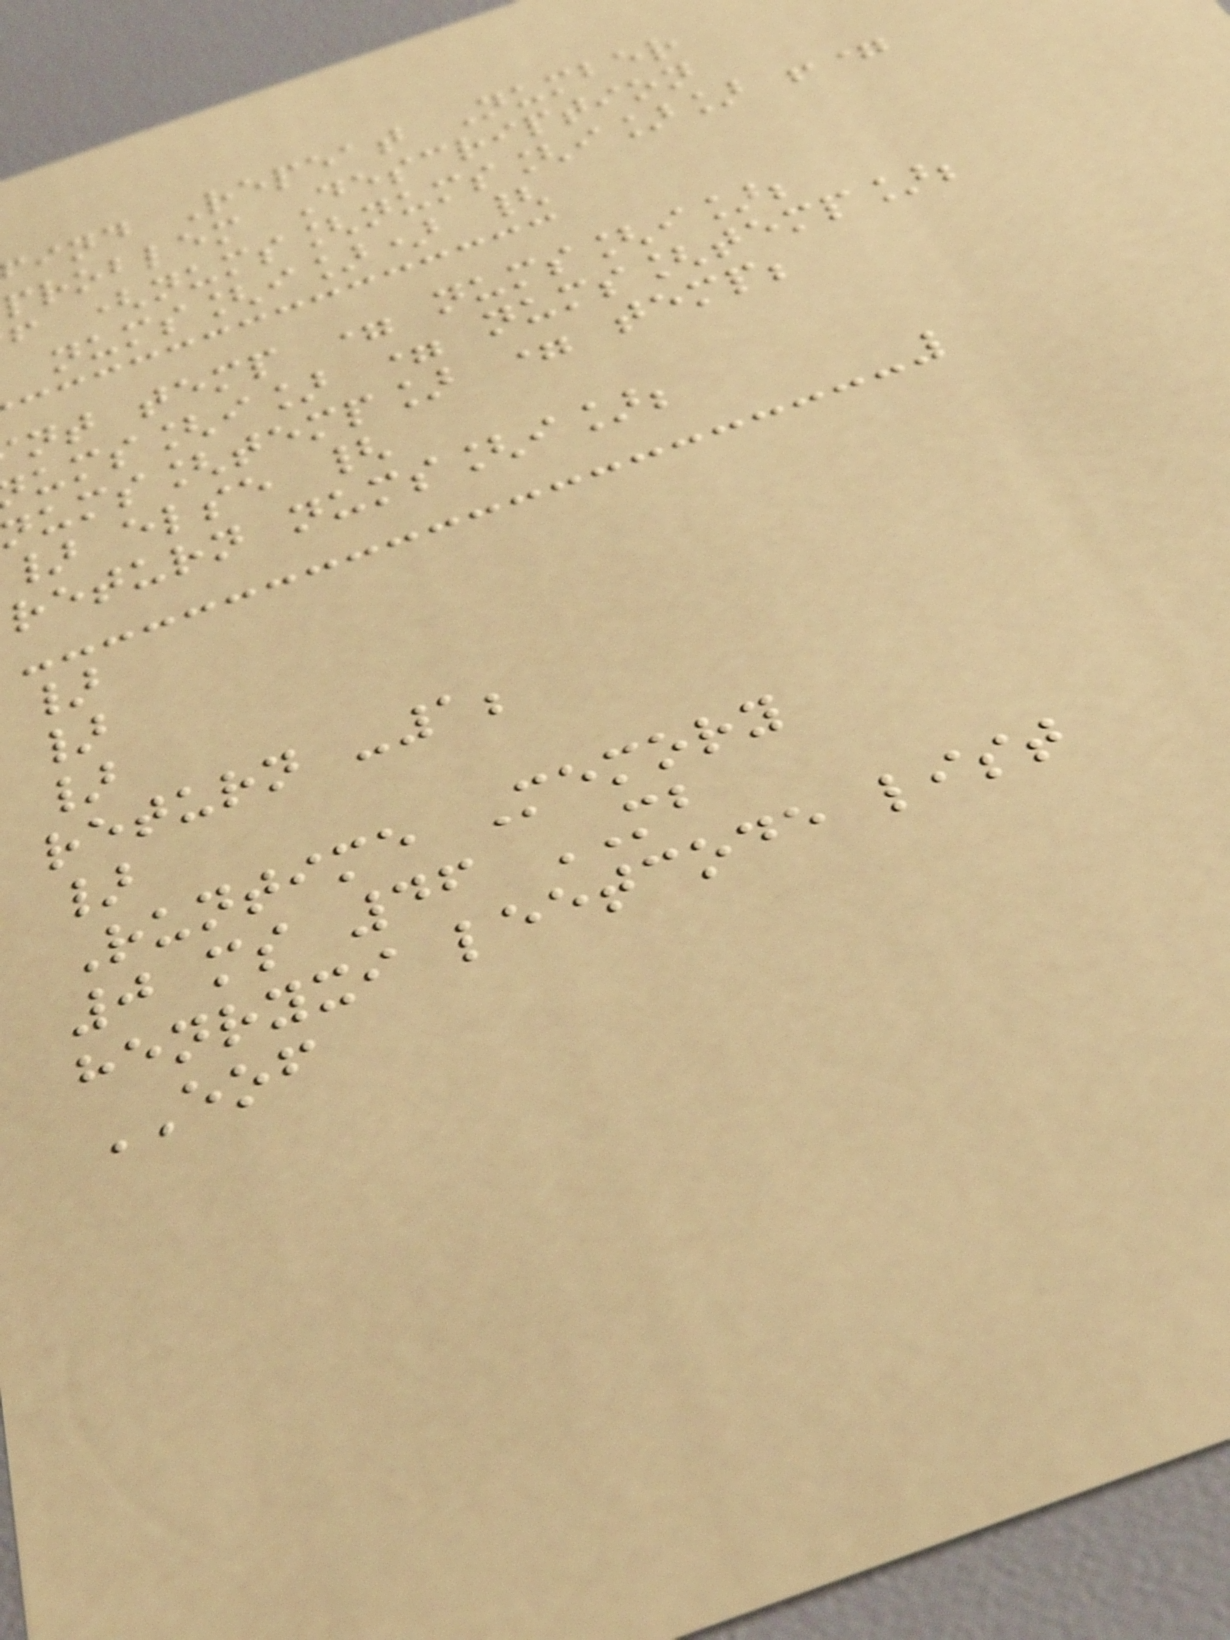ind Repeat Number
problem Description
f (nums[nums[i]] !=
nums[i]) {
nt temp = nums[i];
ums[i] = nums[temp];
ums[temp] = temp;
} else {
return nums[i];
}
}
}
return -1;
}
Runtime Memory
0 ms 46 MB
henryxi leetcode list
EOF
